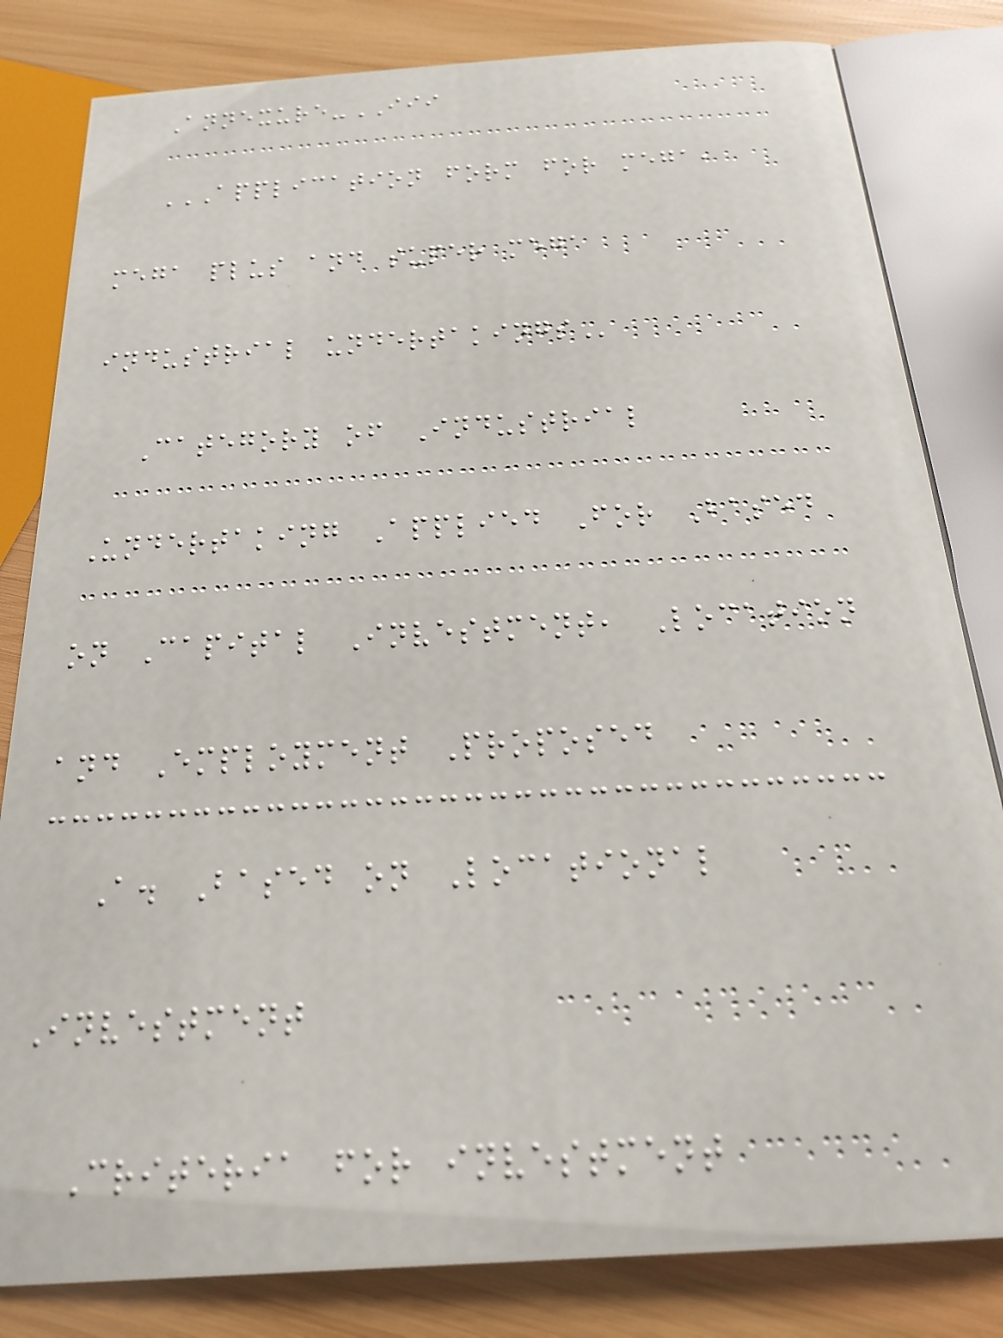Annexure-III
APPLICATION FORM FOR MEGA,
MEGA PLUS AND SUPER MEGA
INDUSTRIAL UNDERTAKINGS
Category of Industrial
Undertaking Applied For Based
on Capital Investment, Location
and Employment Proposed
A. Based on Locational
Investment
Criteria for investment
